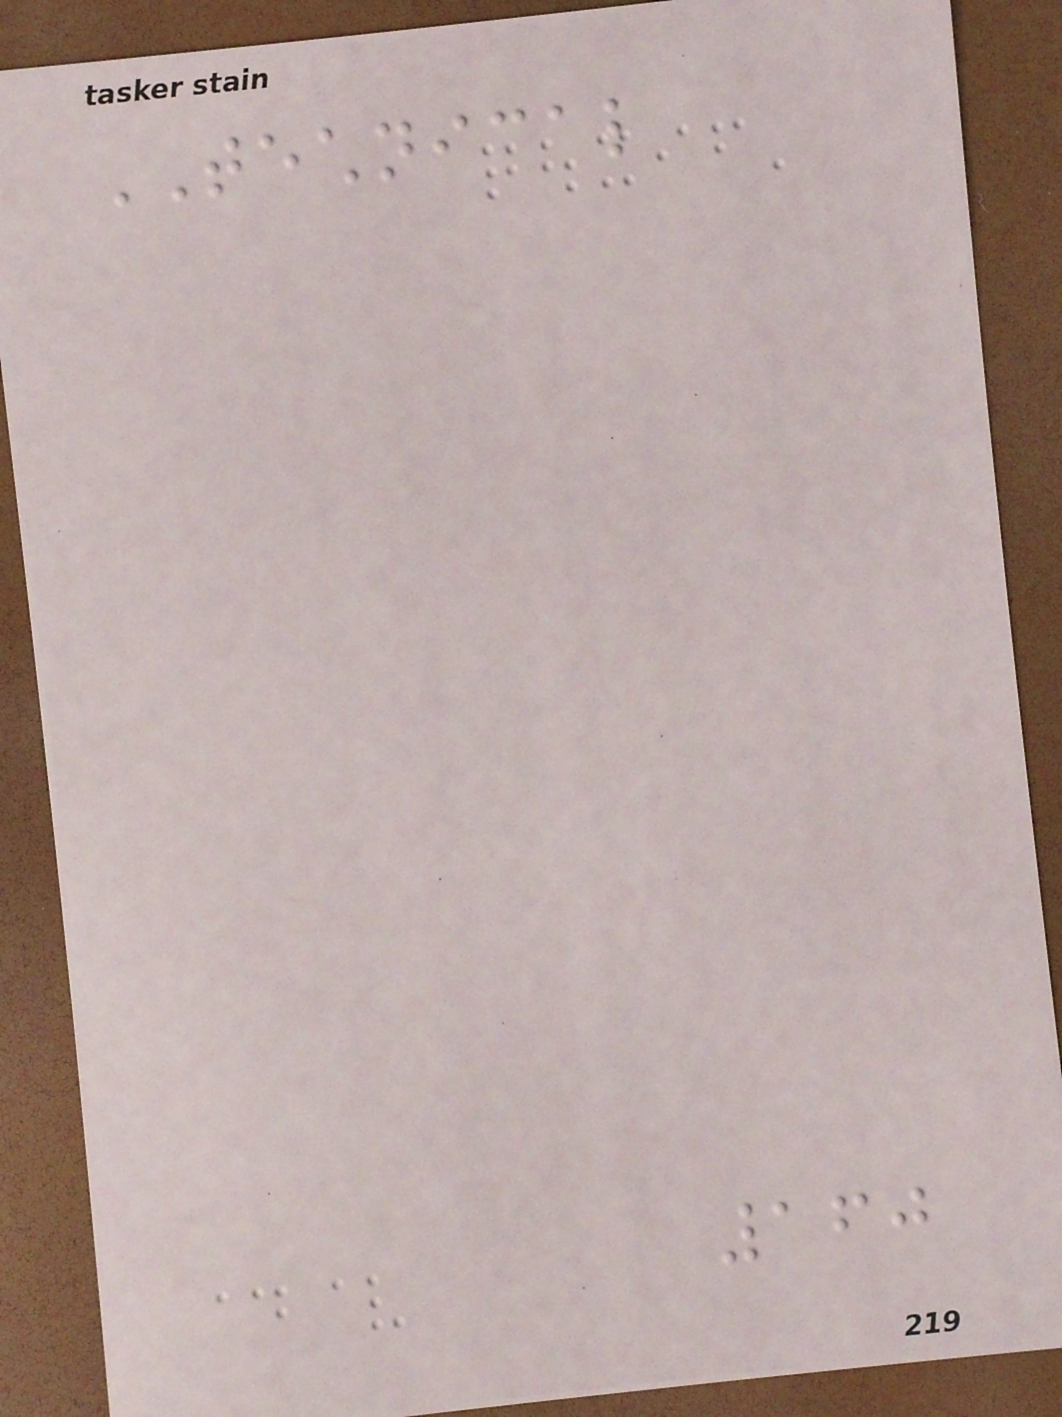TECHNICAL
160
